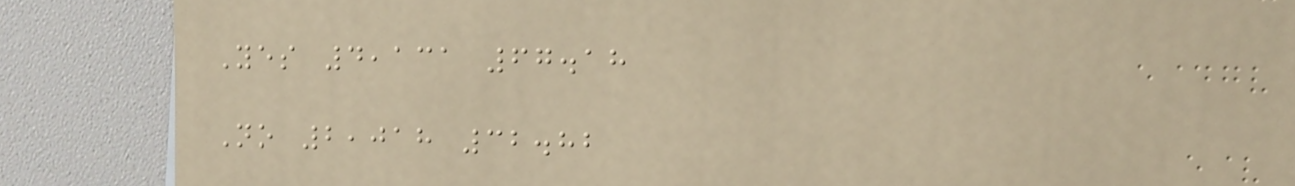Yes 4,131 67.18
No 2,018 32.82
